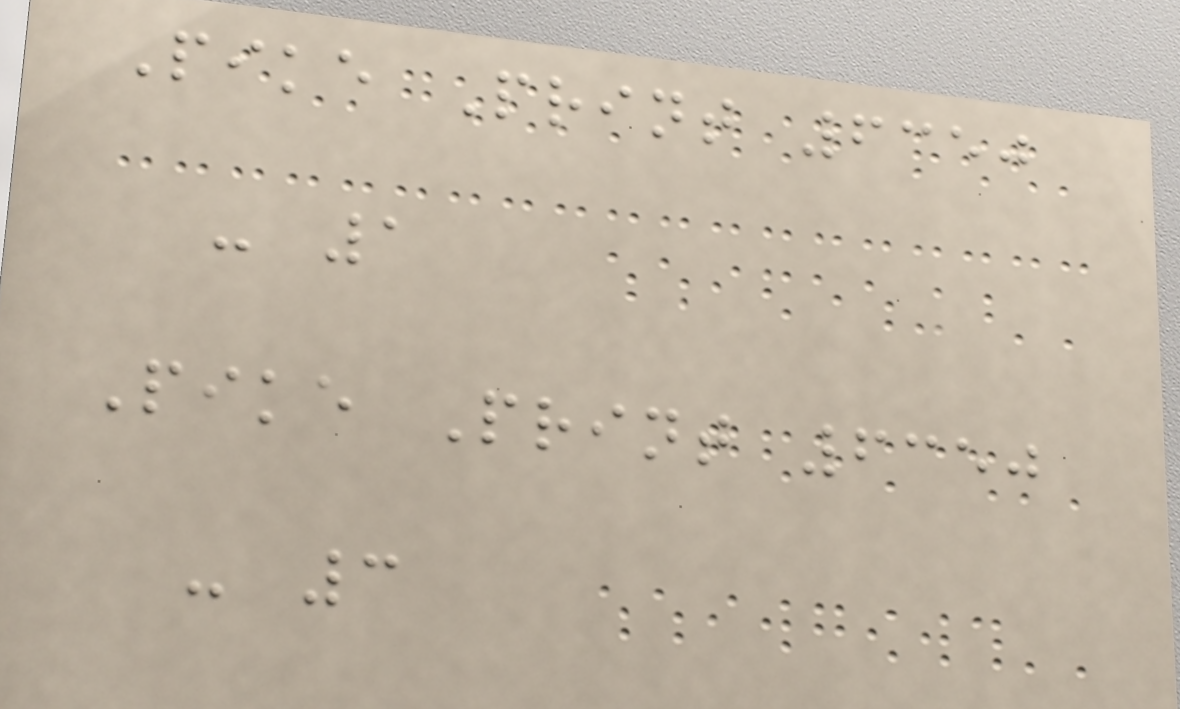Pike Print 6350
- 1
Pike Print 6350
- 3
